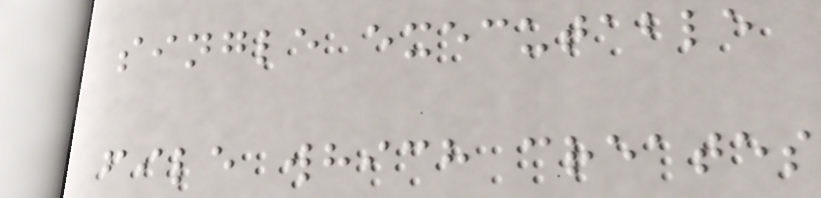single executable
file which creates
